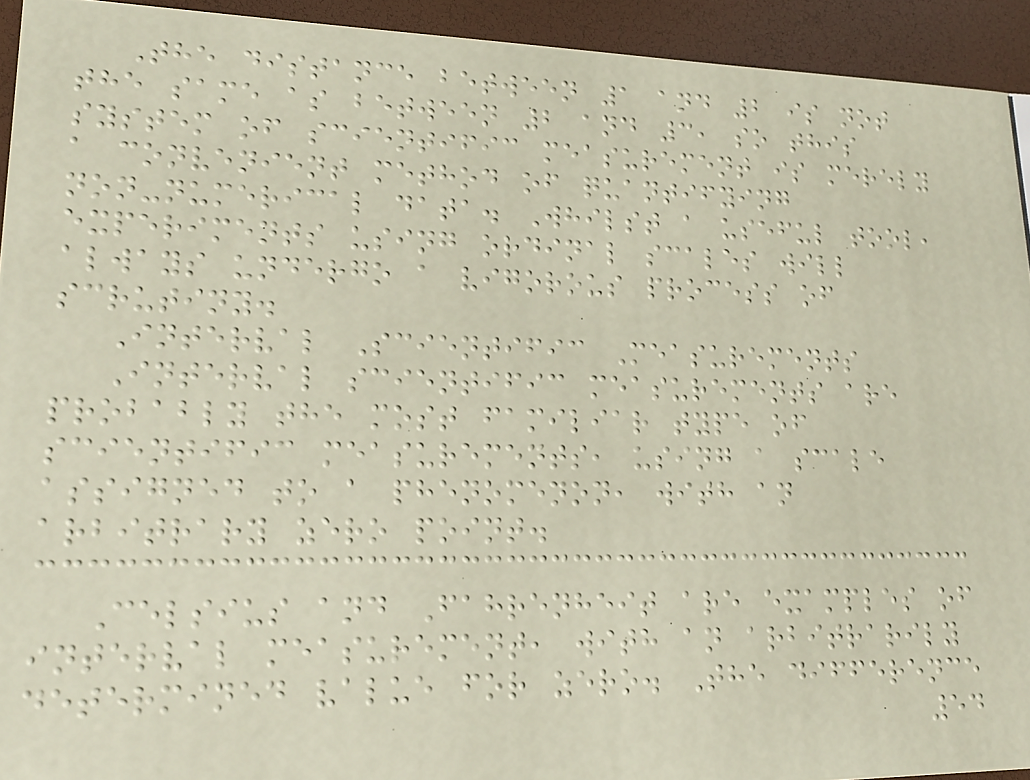The distance between 1 and 2 is not
the same as between 2 and 3, so this
system of scientific measurement is merely
a convenient method of quantifying
non-numerical data. Whilst a useful tool,
experiments using ordinal scales will
always undergo a vigorous process of
scrutiny.
Interval Scientific Measurements
Interval scientific measurements are
probably the most familiar type of
scientific measurements, using a scale
assigned to a phenomenon, with an
arbitrary zero point.
Celsius and Fahrenheit are examples of
interval measurement, with an arbitrarily
determined value for zero. The difference
54
